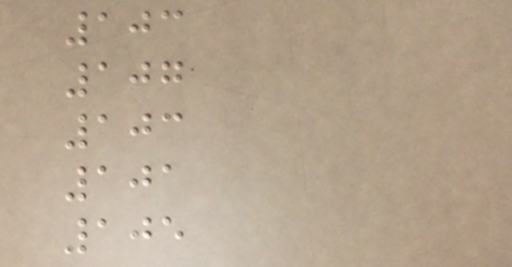103
107
103
101
105
